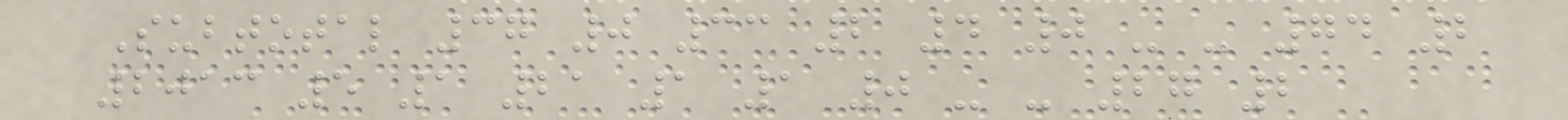Subtotal 37 0 33 2 4 0 - - 74 2
2013 5 1 21 1 1 0 - - 27 2
